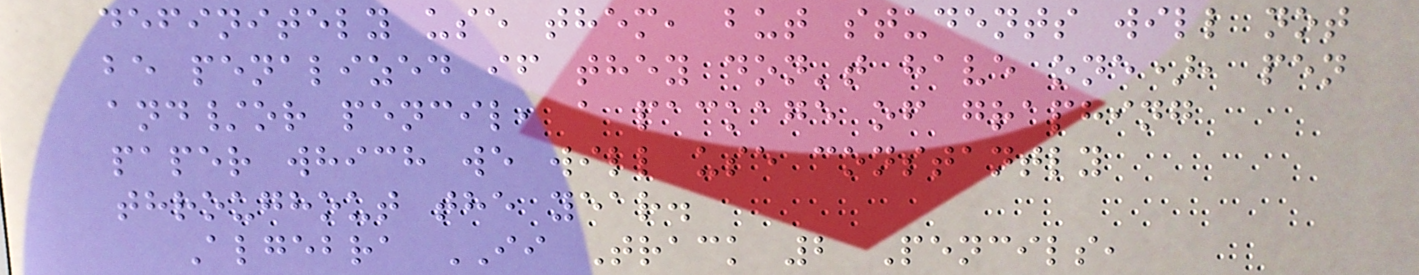definitely use them, but students will not
be penalized if they don't have one), pen
and/or pencil, a package of graphing
paper which we will use constantly
throughout the year.
Algebra II Track 2 Pencils,
